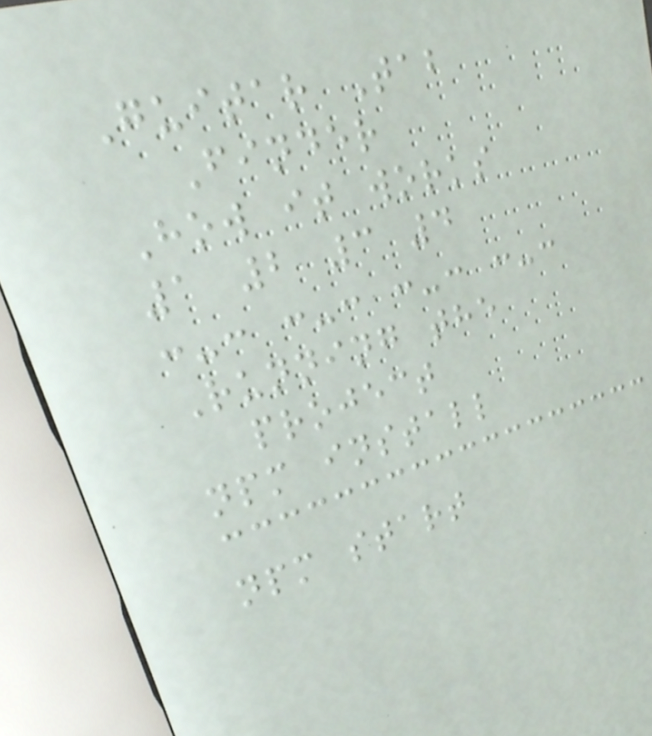Guitar Tab
Finder
How it works
1 2 3 4
:-: :-: :-: :-:
Running the
project
npm install
npm start
